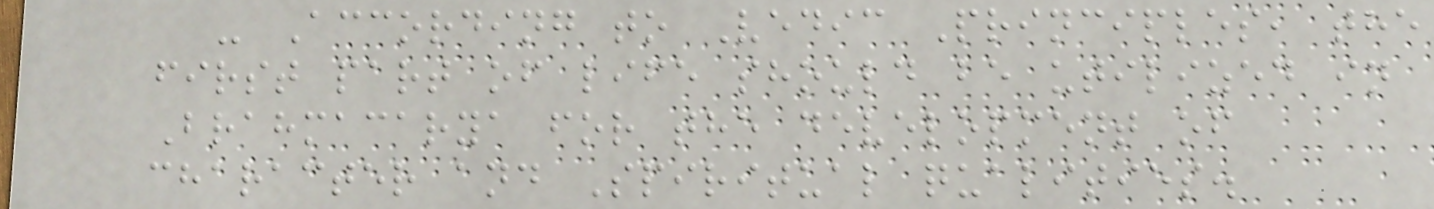- According to Vedic Principles, the
first part of life should be utilized in
Brahmacarya for the development of
character and Spiritual qualities.
